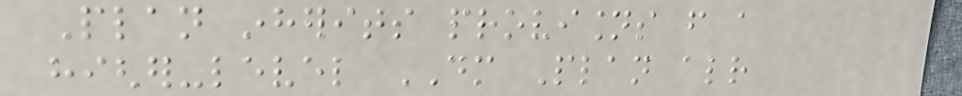Plan inherits provisions from a
higher-level DM Plan already
